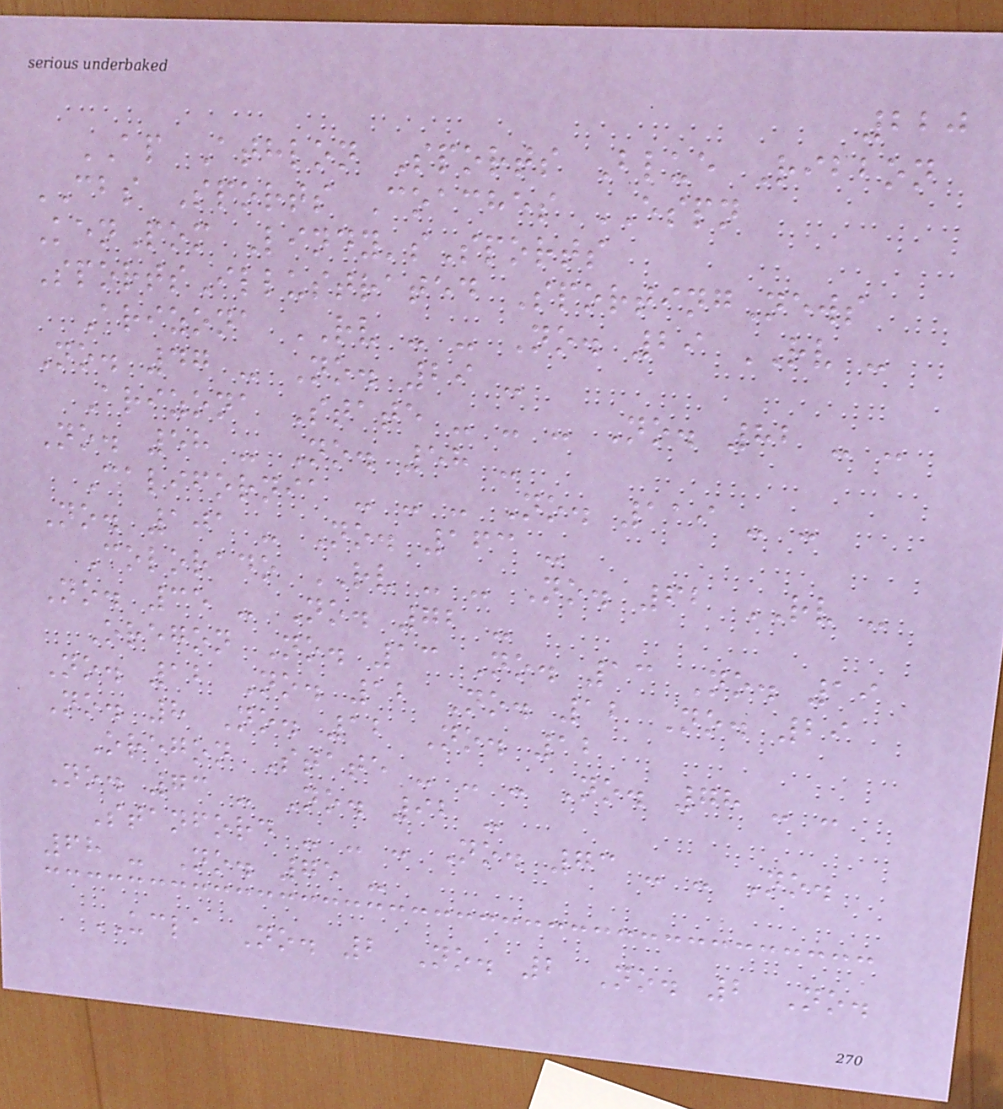220
AP Athlon Sports Blue Ribbon
CBS Sports Coaches ESPN
KenPom Lindy'sSports
SportsIllustrated SportingNews
Arizona RV - - No. 29 RV -
No. 47 - No. 29 -
Arizona State - - - No. 82 - -
No. 58 - No. 58 -
California - - - No. 119 - -
No. 101 - No. 163 -
Colorado RV - - No. 62 RV -
No. 35 - No. 72 -
Oregon No. 13 No. 13 No. 19
No. 12 No. 12 No. 12 No. 29
No. 8 No. 12 No. 12
Oregon State - - - No. 78 - -
No. 73 - No. 92 -
Stanford - - - No. 73 - - No.
68 - No. 75 -
UCLA No. 2 No. 2 No. 2 No.
